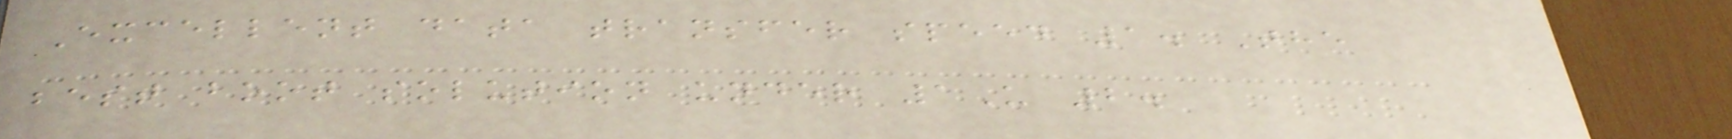Excellent data transfer speed 1. The
best boot solution under 1U 2.
